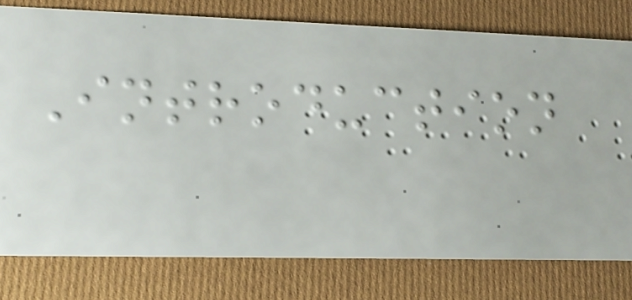Introduction
